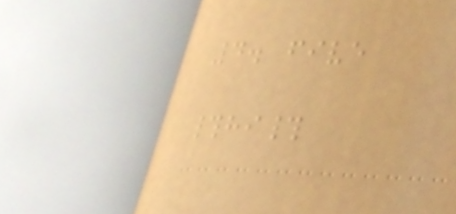4. five
#hi#
